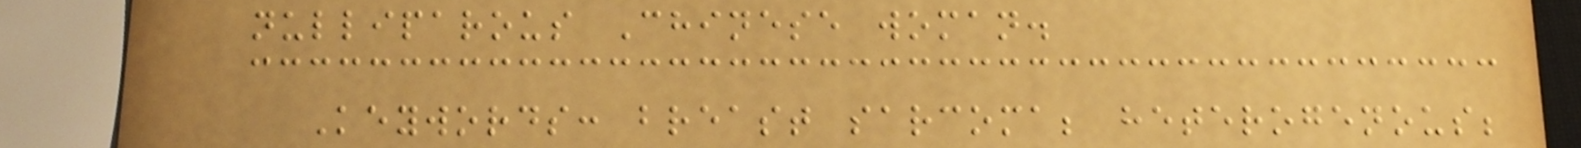nulliparous Chinese woman.
Keywords: breast sarcoma; heterogenous;
